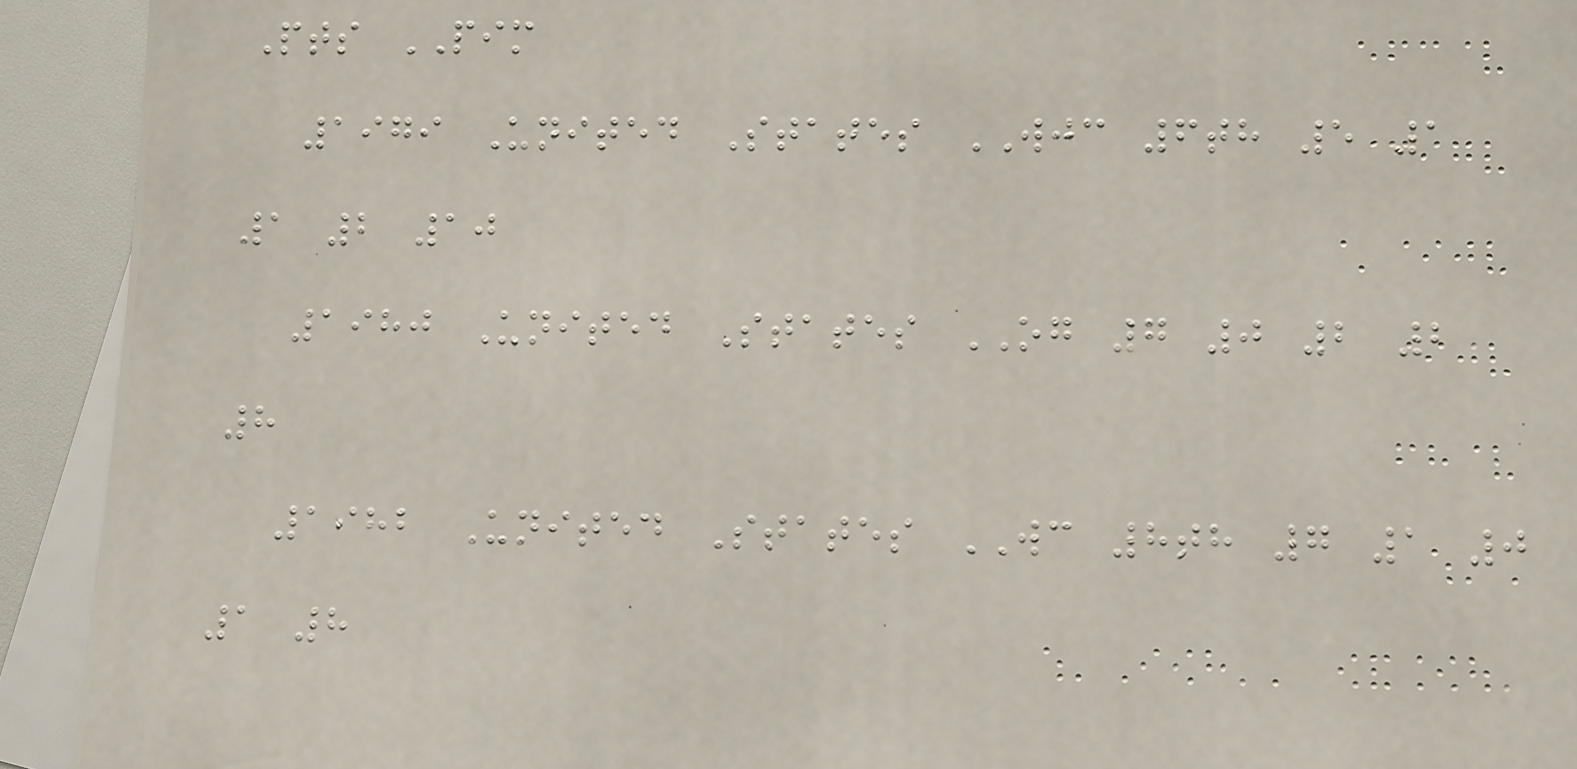Pts PIM
1979 United States WJC 6th 5 1
1 2 10
1980 United States OG 7 0 2 2
8
1982 United States WC 8th 7 1 0
1 8
